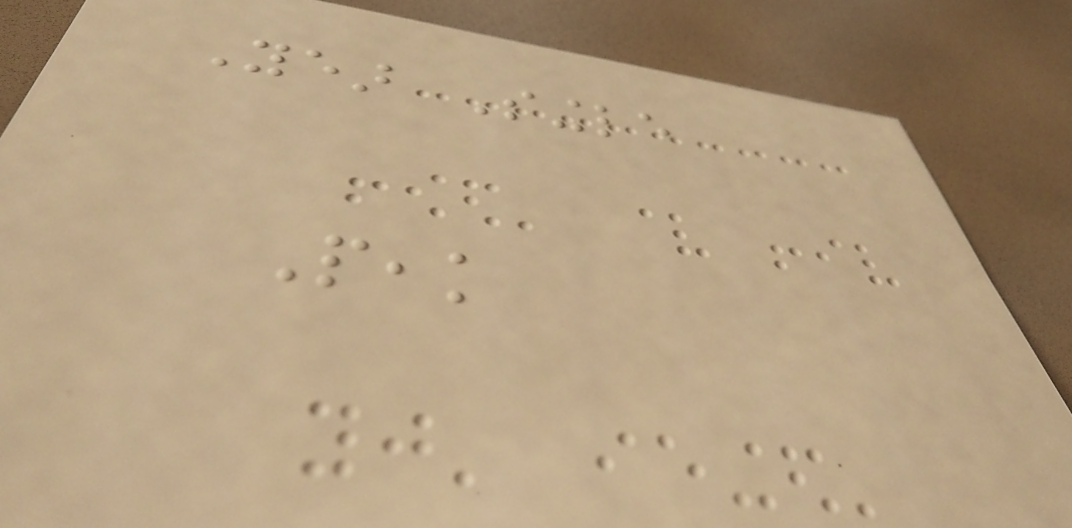Year Single
Peak
